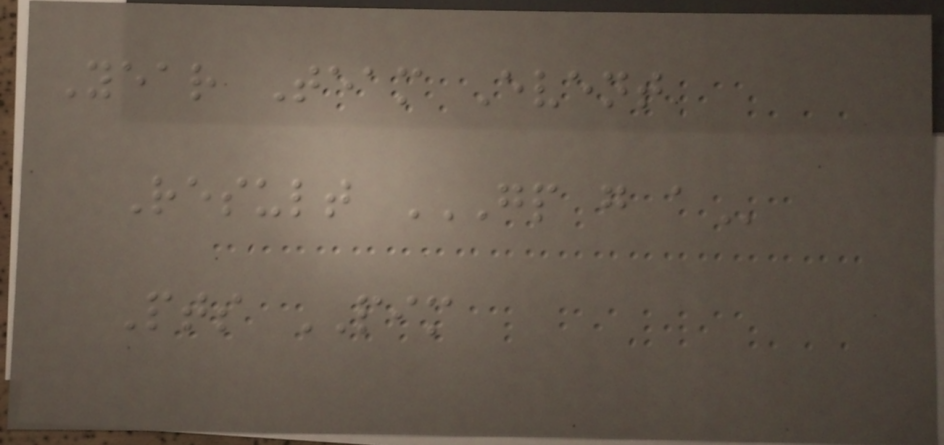Year Team Event
Result GP G A
Pts PIM
